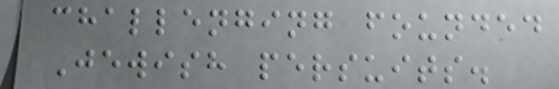challenging founded
Jewish persuits.
